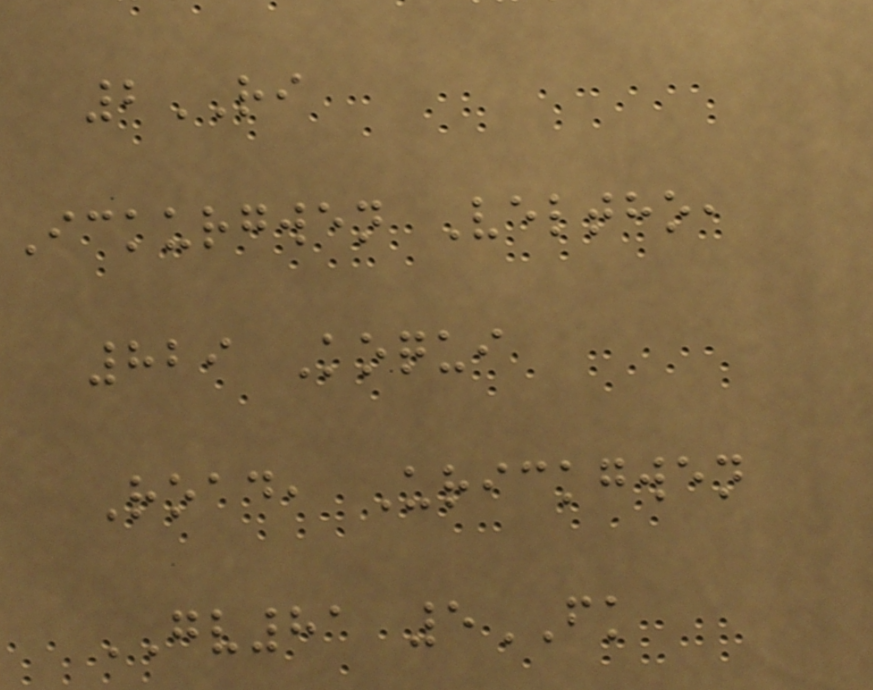2RI
Ickurgwen Veltho,
829 Koqui
Road, Urickgwen
GV81 5FK
